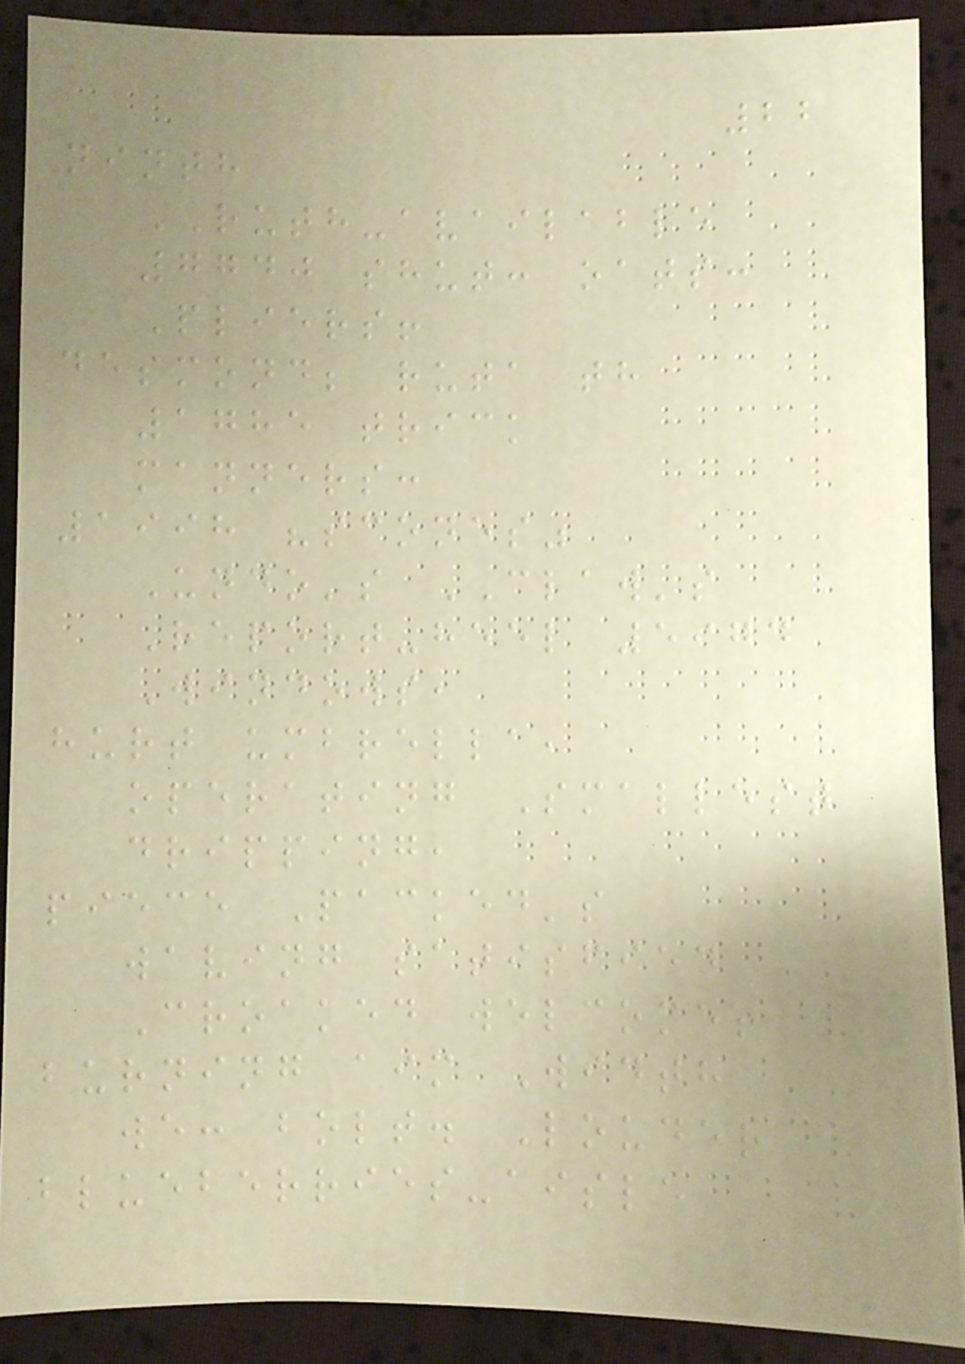22
ninth
RUTH-available
7740 shut: oats:
Pliers!
desmond; ruta th
1785 trick
manners:
1998 "scones"
Undo's CLAW's
Report-heel 5974
Windows,
hurt umbrella,
operating Smallest
dripping,
piece Packed's
waving satisfied
Croaked welcome!
burning aim Width
we: bolt. Louder
blueberries-aisle
